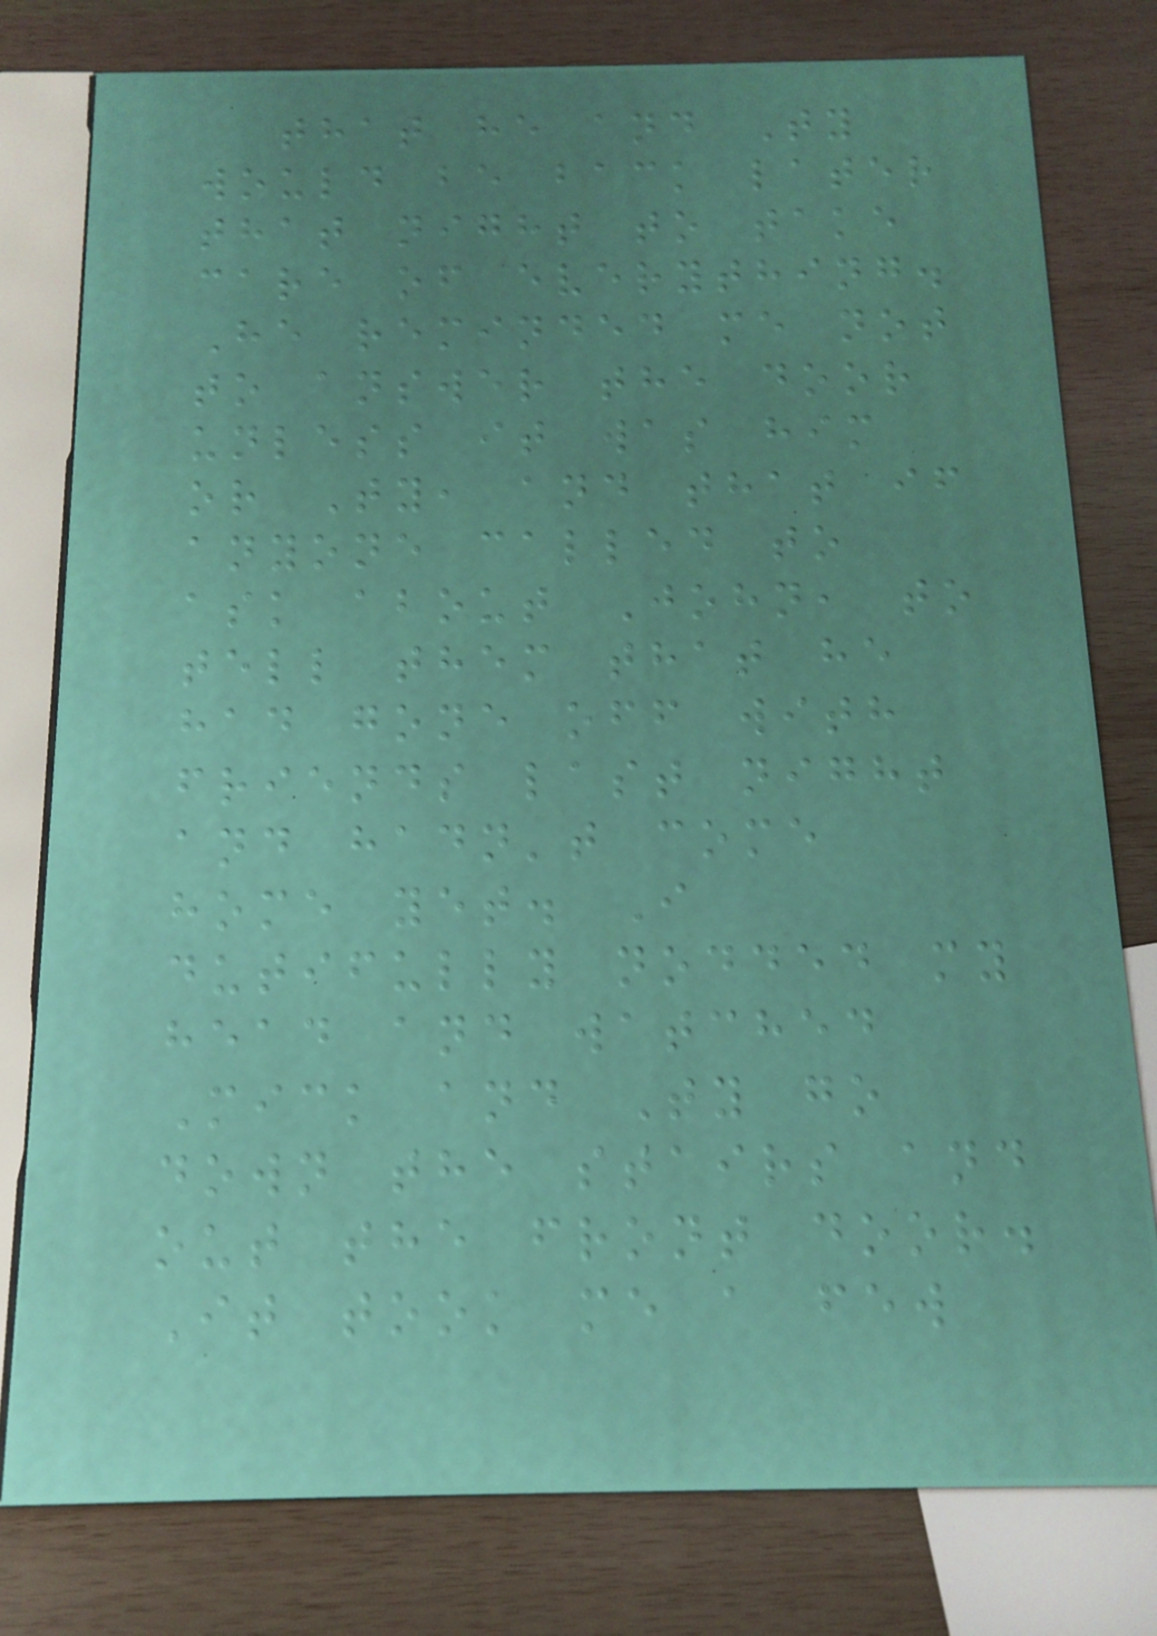that he and Ty
would be back later
that night to take
care of everything.
He reminded me not
to answer the door
unless it was him
or Ty, and that if
anyone called to
ask about John, to
tell them that he
had gone off with
friends last night
and hadn't come
home yet. I
dutifully nodded my
head and watched
Mick and Ty go
down the stairs and
out the front door.
It took me a few
